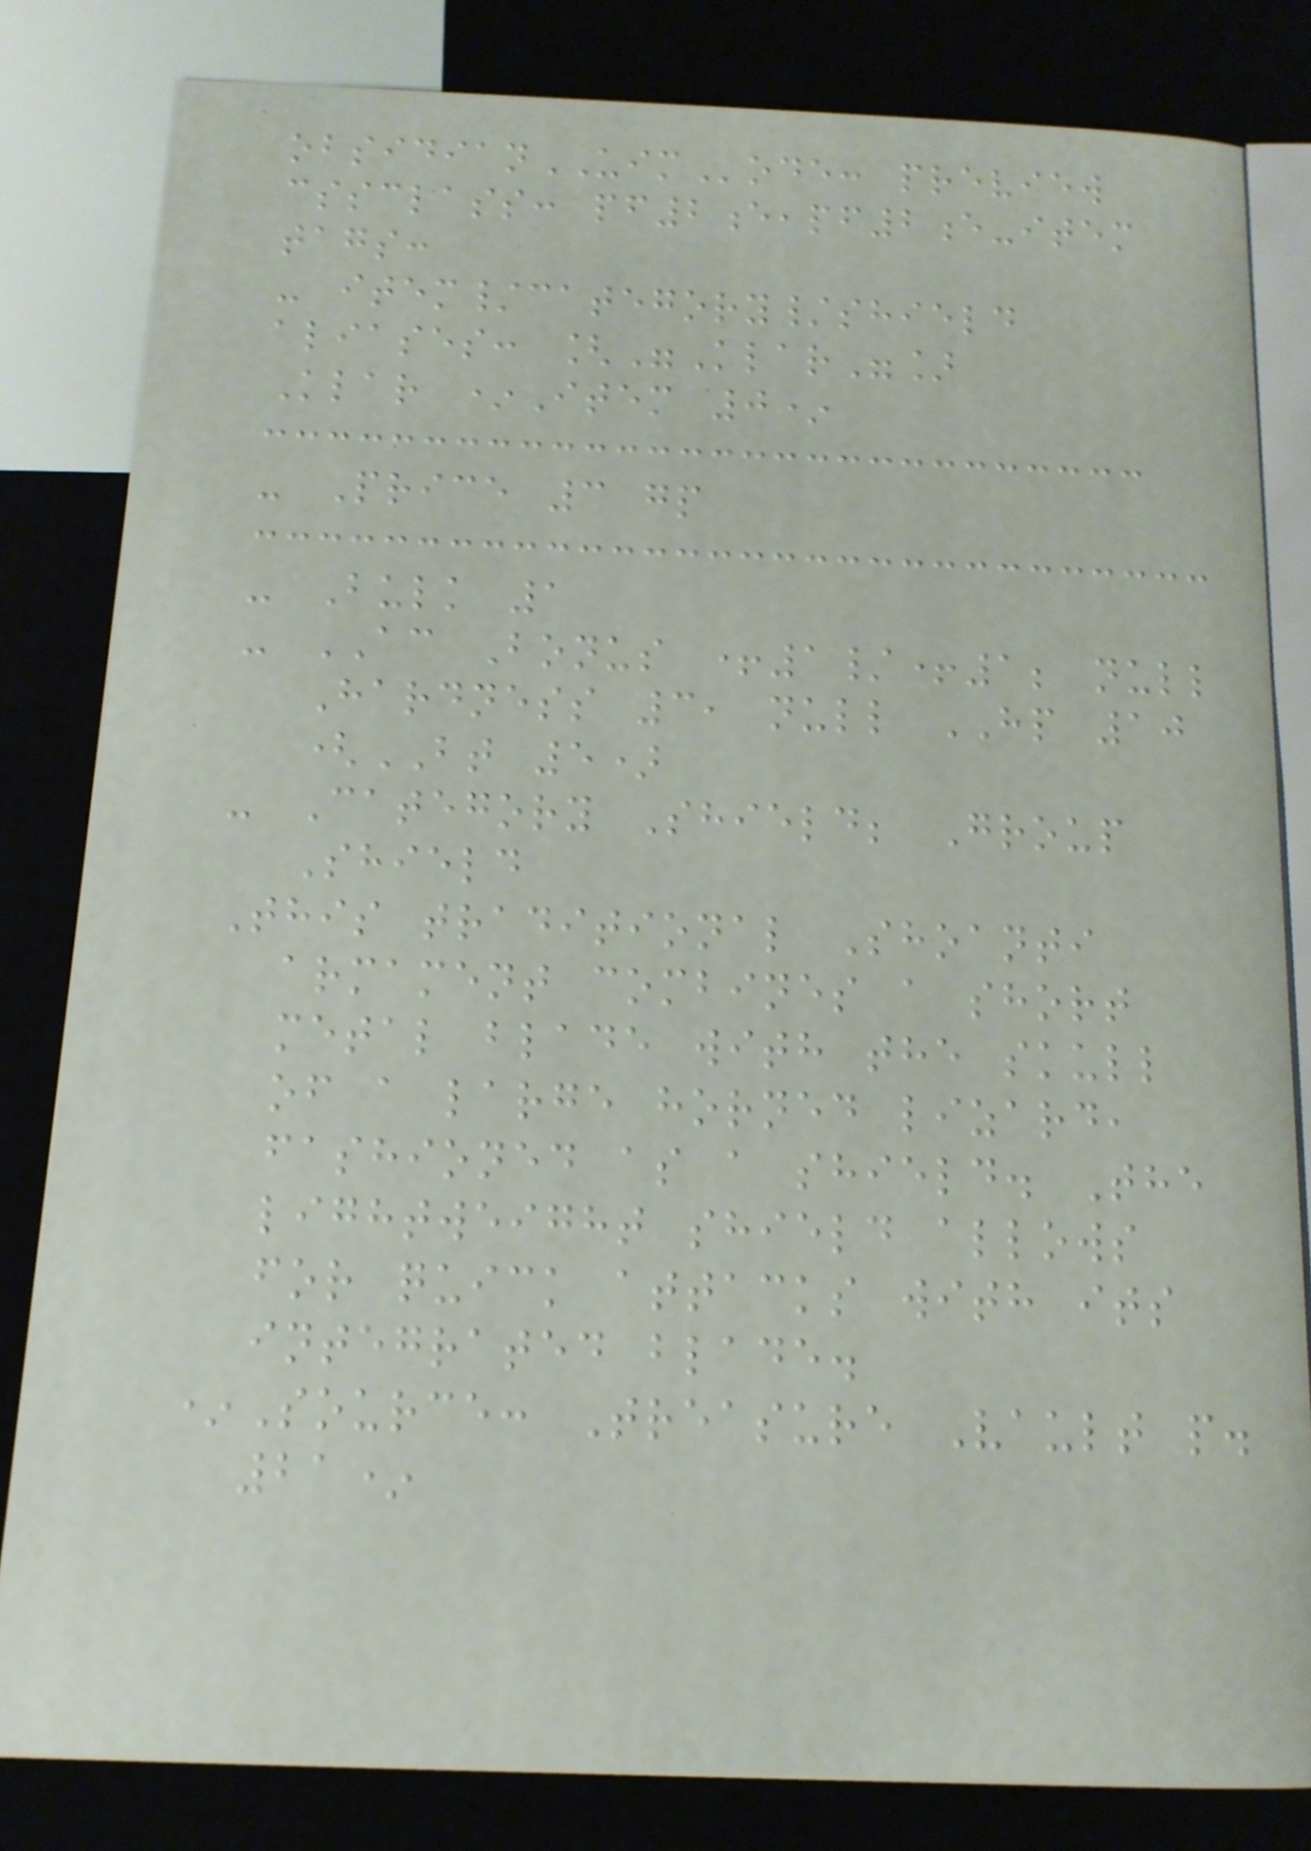obsidianUIMode: preview
cssclass: pf2e,pf2e-item
tags:
- item/category/shield
aliases: ["Klar"]
Klar *Item 0*
- Price 3 gp
- Bulk 1
- AC Bonus +1/+1; null
Hardness 3, null HP 10
(BT 5)
- Category Shield; Group
Shield
This traditional Shoanti
armament combines a short
metal blade with the skull
of a large horned lizard,
fashioned as a shield. The
lightweight shield allows
for quick attacks with its
integrated blade.
*Source: Treasure Vault p.
21*
